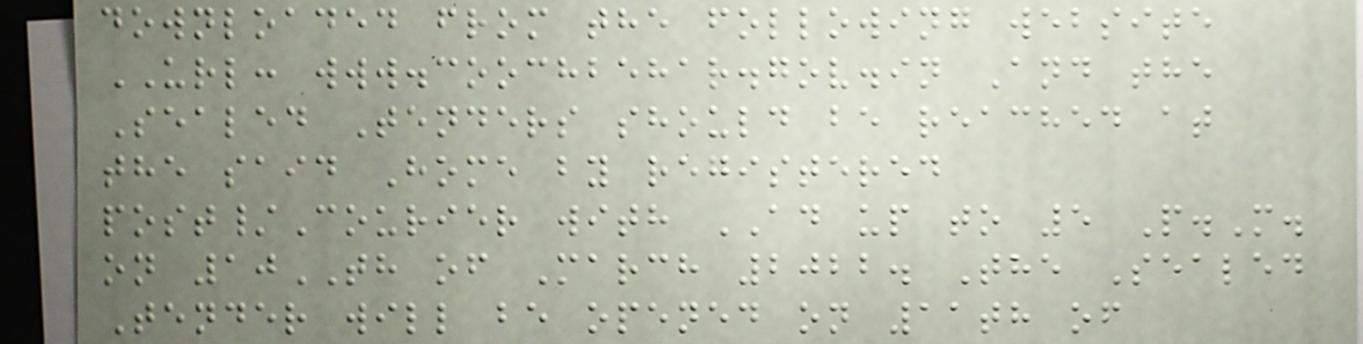downloaded from the following website
URL: www.coochbehar.gov.in And the
Sealed Tenders should be reached at
the said Home by registered
post/Courier with AD up to 5 P.M.
on 10TH of March 2022. The Sealed
Tender will be opened on 11th of
